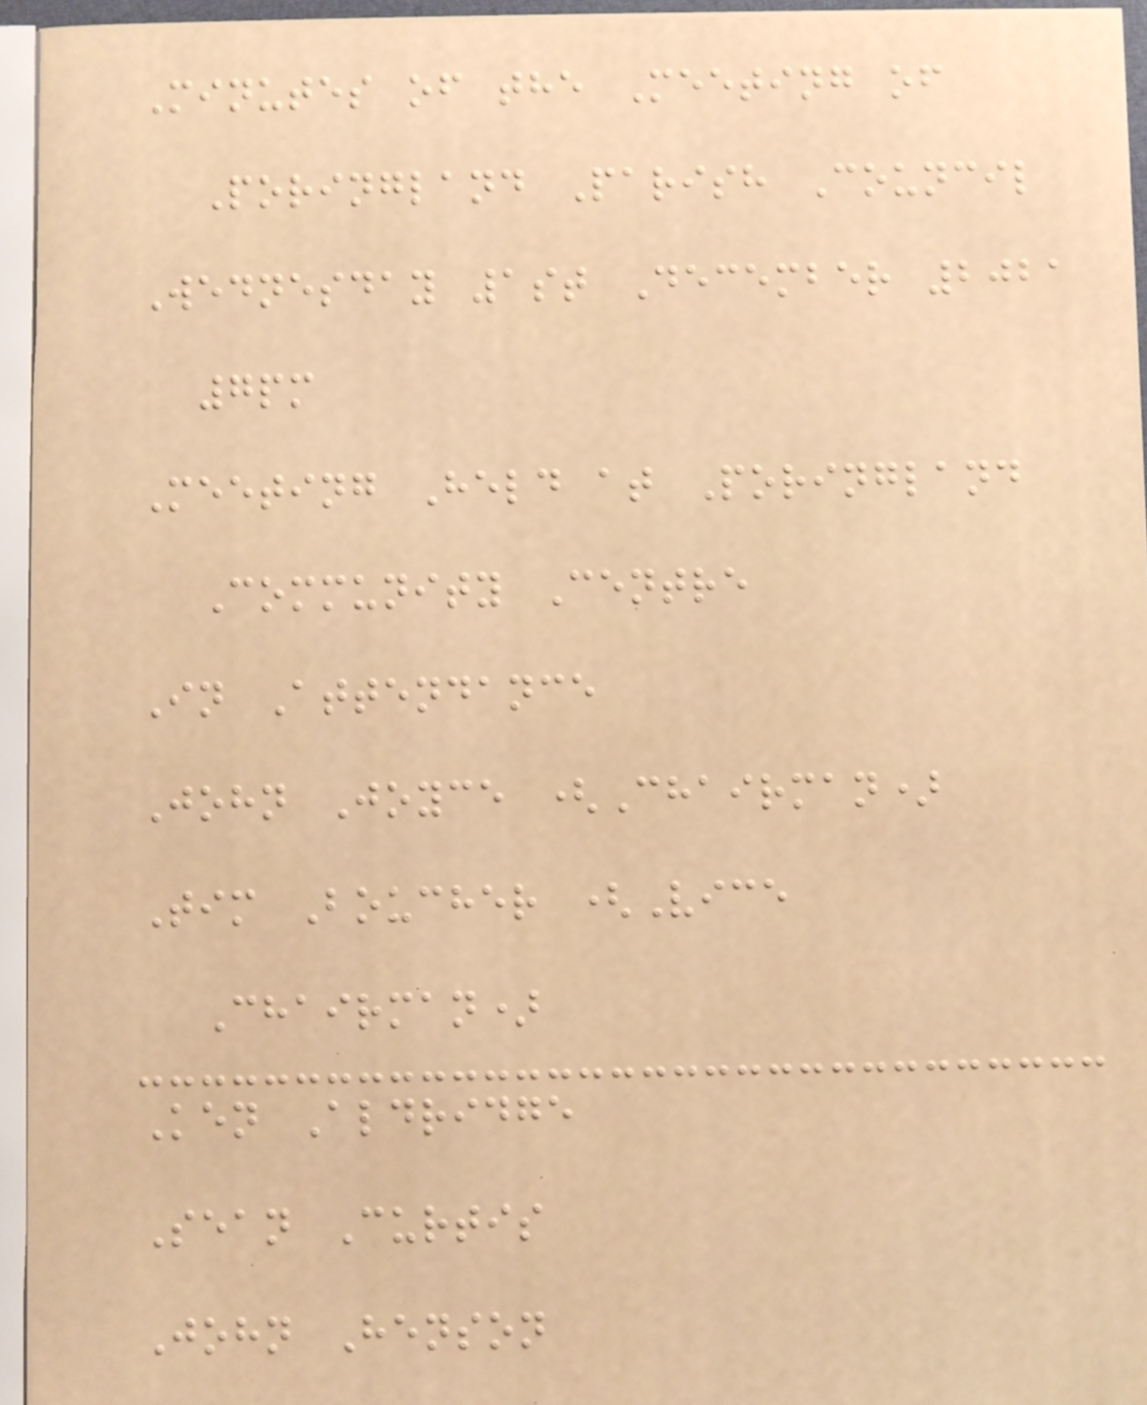Minutes of the Meeting of
Poringland Parish Council
Wednesday 1st December 2021
7pm
Meeting Held at Poringland
Community Centre
In Attendance
John Joyce (Chairman)
Tim Boucher (Vice
Chairman)
Ken Aldridge
Sean Curtis
John Henson
